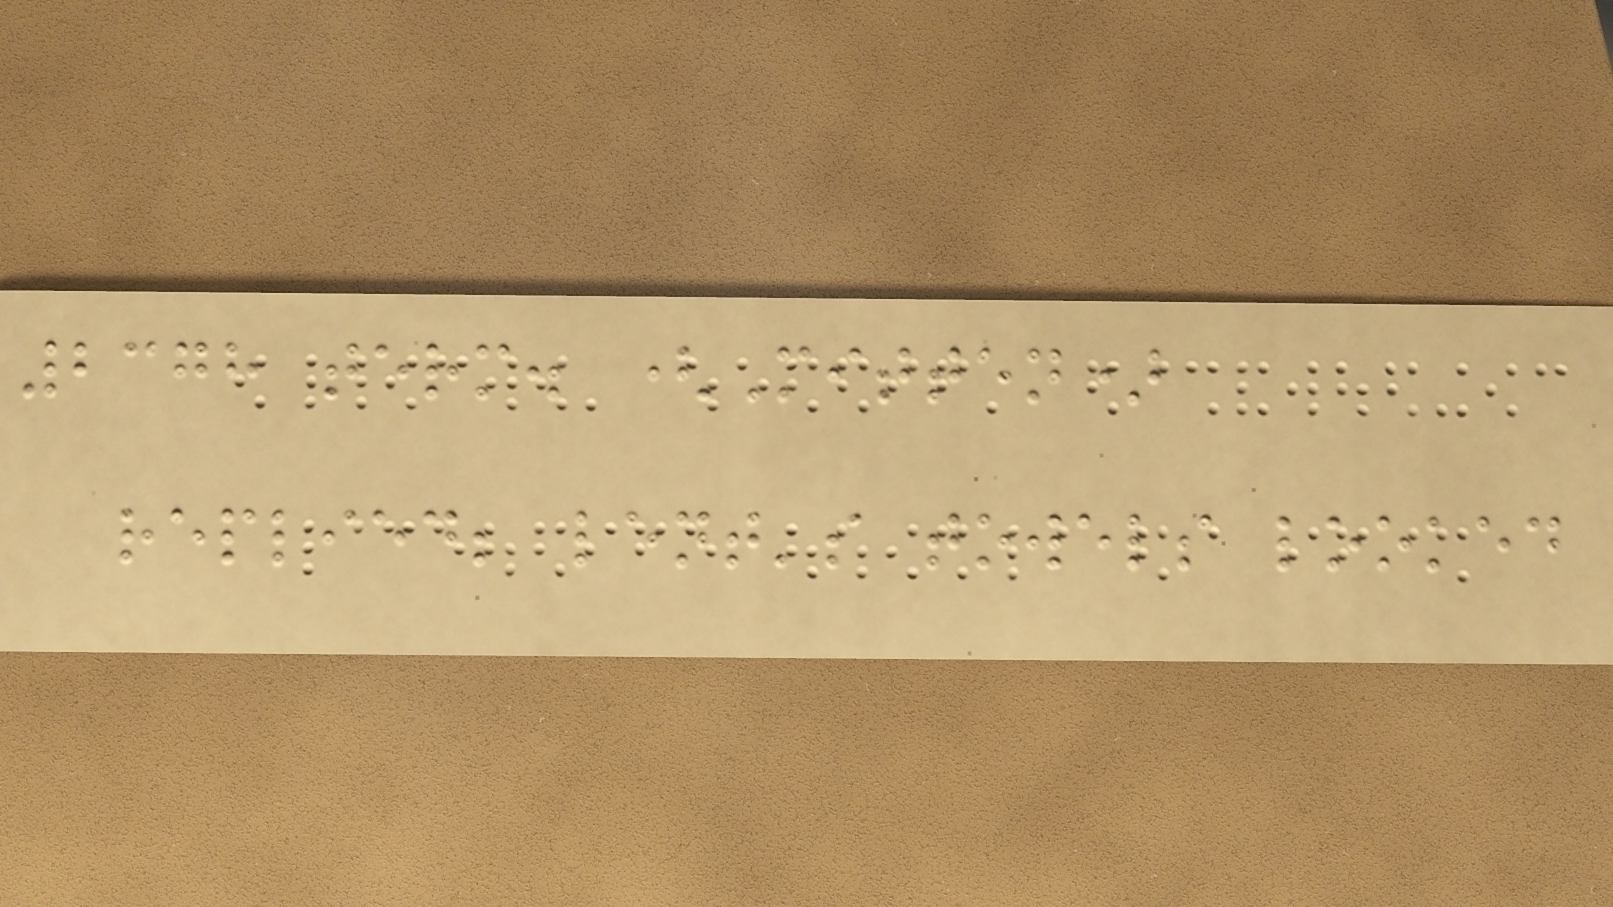2378 term. (Mitten)
replied; lent's towels looked
